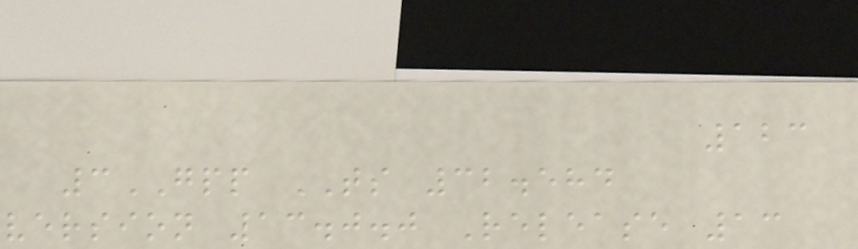123
3GPP TS 32.584
version 13.0.0 Release 13
